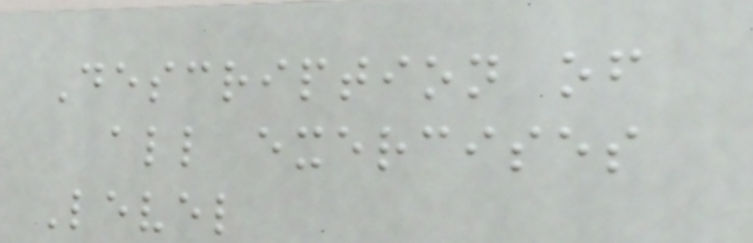Description of
all exercises
Level
